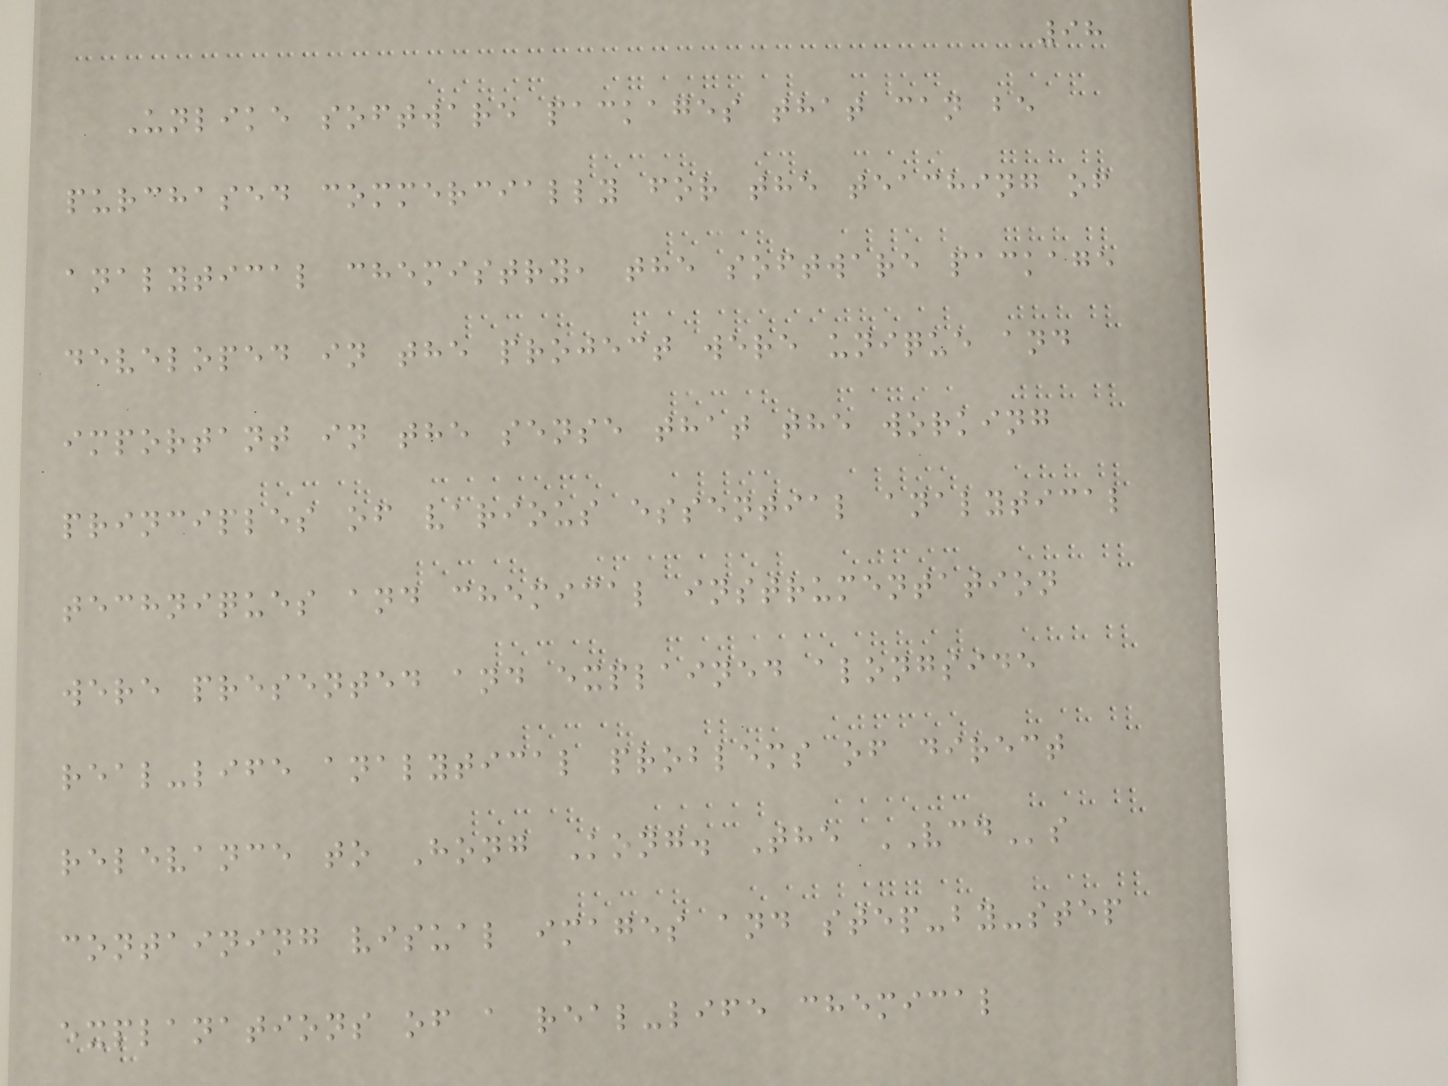98
Unlike software packages that can be
purchased commercially for the teaching of
analytical chemistry, the software package
developed in the project were unique and
important in the sense that the working
principles of various essential analytical
techniques and chemical instrumentation
were presented and explained alongside
real-life analytical problems of direct
relevance to Hong Kong. The VCDs
containing visual images and step-by-step
explanations of a real-life chemical
